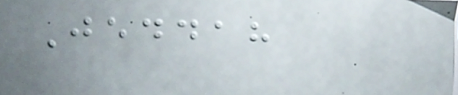Jeddah
